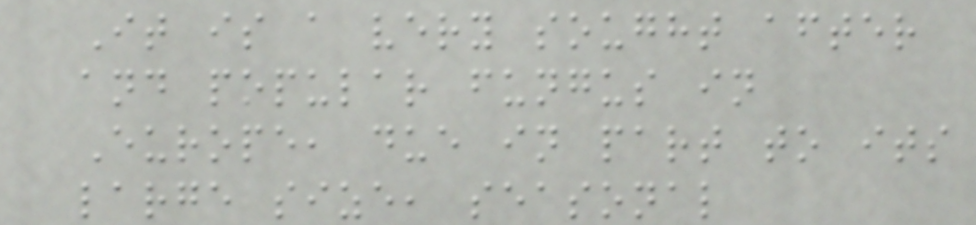It is a very sought after
and popular fungus in
Europe, due in part to its
large size, seasonal
